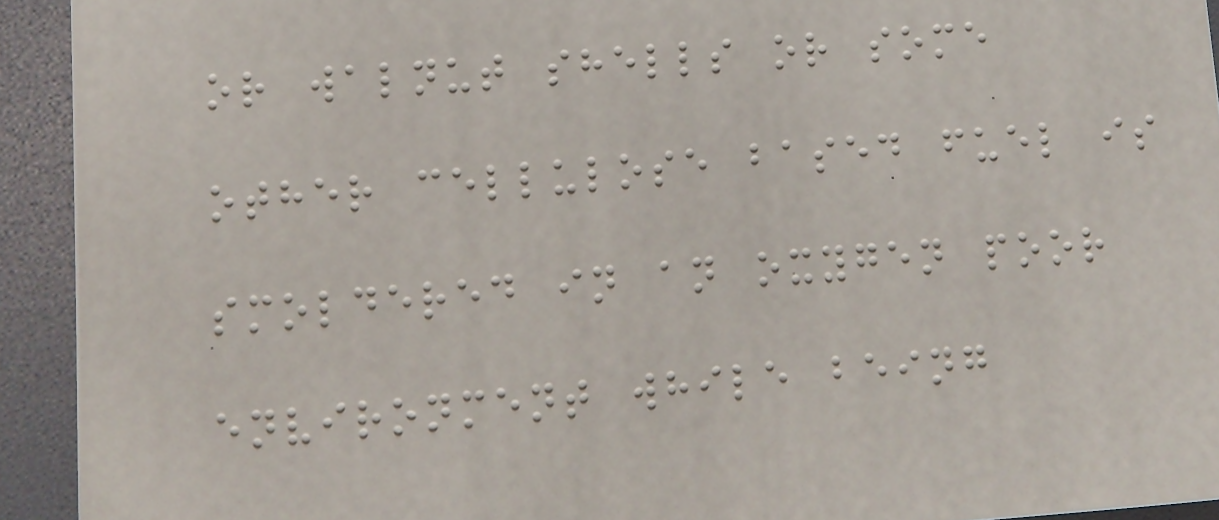or walnut shells or some
other cellulose based fuel is
smoldered in an oxygen poor
environment while being
